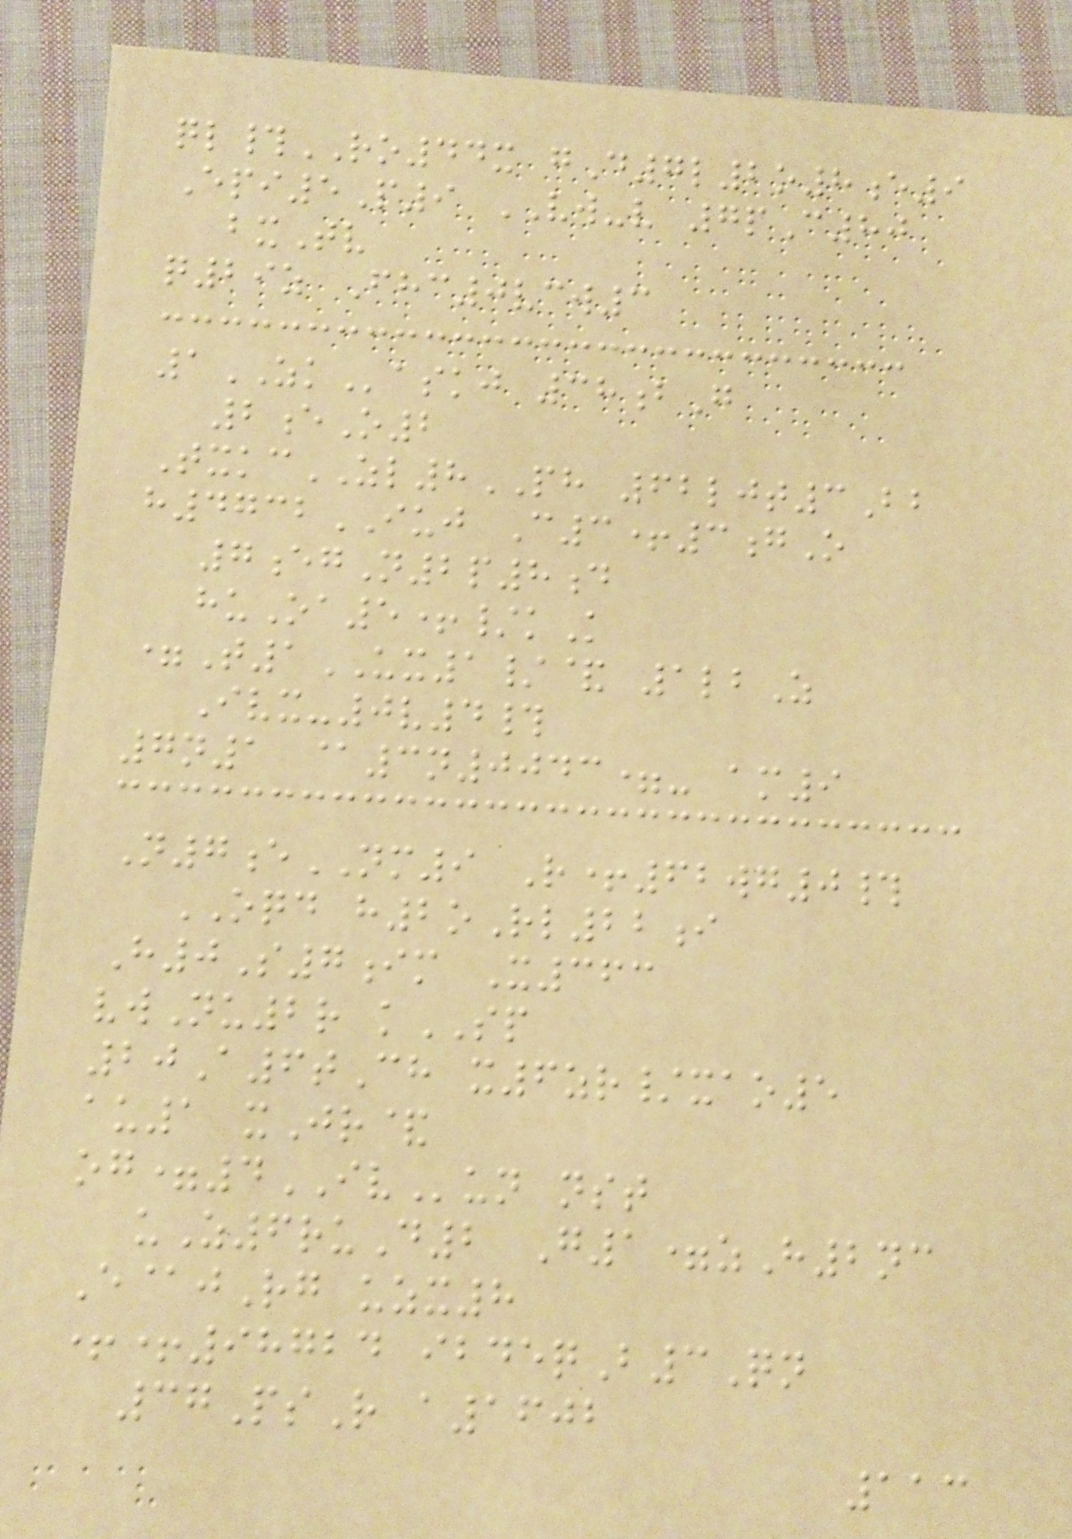ql#RO44x gD7l2o8e9
Epi5P9 VW-v 7pC80
bxTv
q29z Fhc0vcw3
1ZKaskj 38bG
2eO2
TxkcZL8PH 62ljt3Bb
h4732IUJ C3+3gO
7egN2p8d
huOa5+/kK
=T1UX1/& 1lbZ
Ivx-0v4#
7n1 @3n0043=- am9
N7eNM9 R+62wg0#
OQD h2oRl22i
H0S7im X363
vwNu2r kSP
20A6tCh x6zr/xao5
au1 xJr&
og=4IVun nst
uZ6ruD2 G1=zH2nc
E@jRg uzx8
++98724 ibdeqB3Qn
37PsR a1602
113
